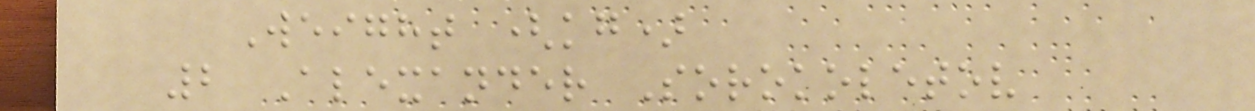Weight (kg)
2 Alexander Sorokoletov
